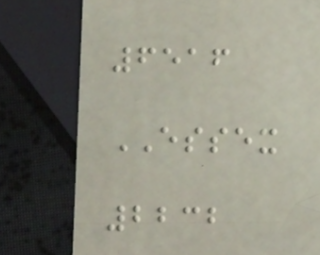6516
ESSEX
2232
